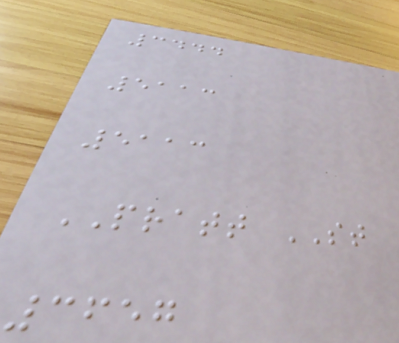3444
5113
5113
PRATT ST
3657
